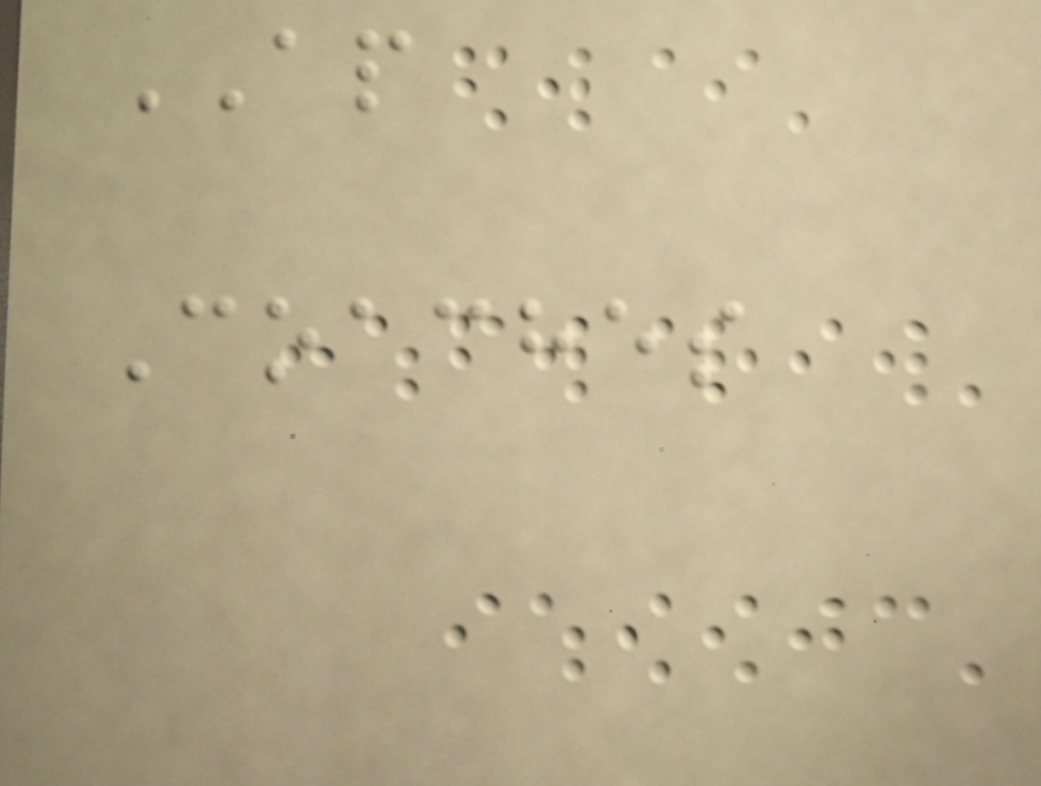AP
Coaches
